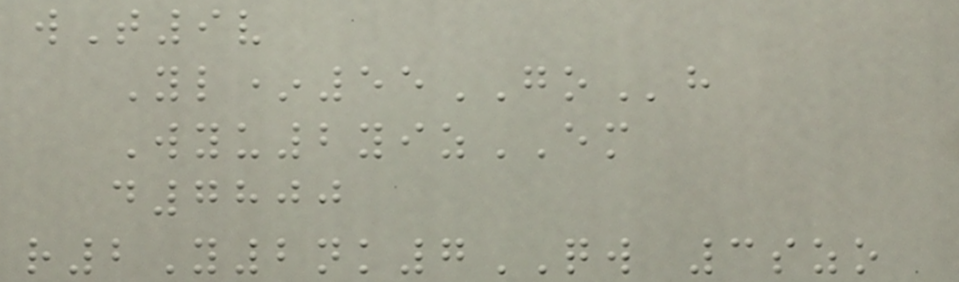wT9v
Yl*55GOh
Wyu2yizEM
d7800
r2Y2nk7QW 3szo
